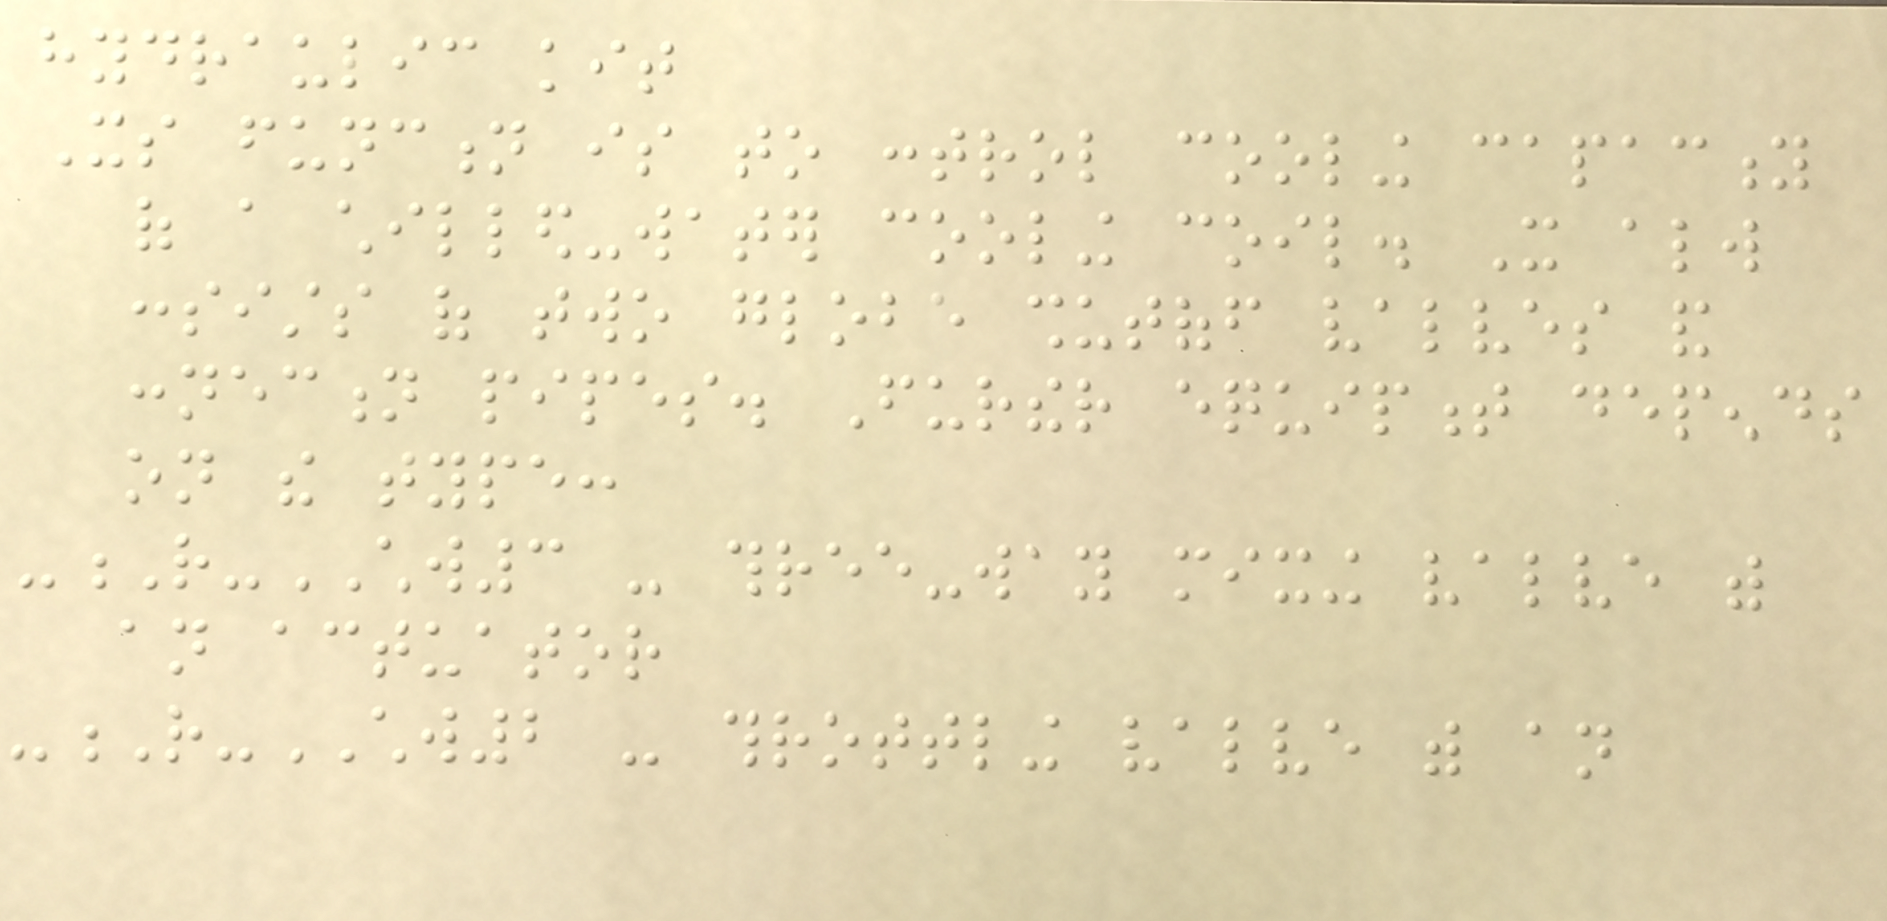hydraulic kit
Its function is to control cooling capacity
of a chilled-water cooling coil. It always
consists of two globe shutoff valves and
connection pipes. Further equipment depends
on the type:
-R-CHW3 - three-way mixing valve with
an actuator
-R-CHW2 - throttling valve with an
